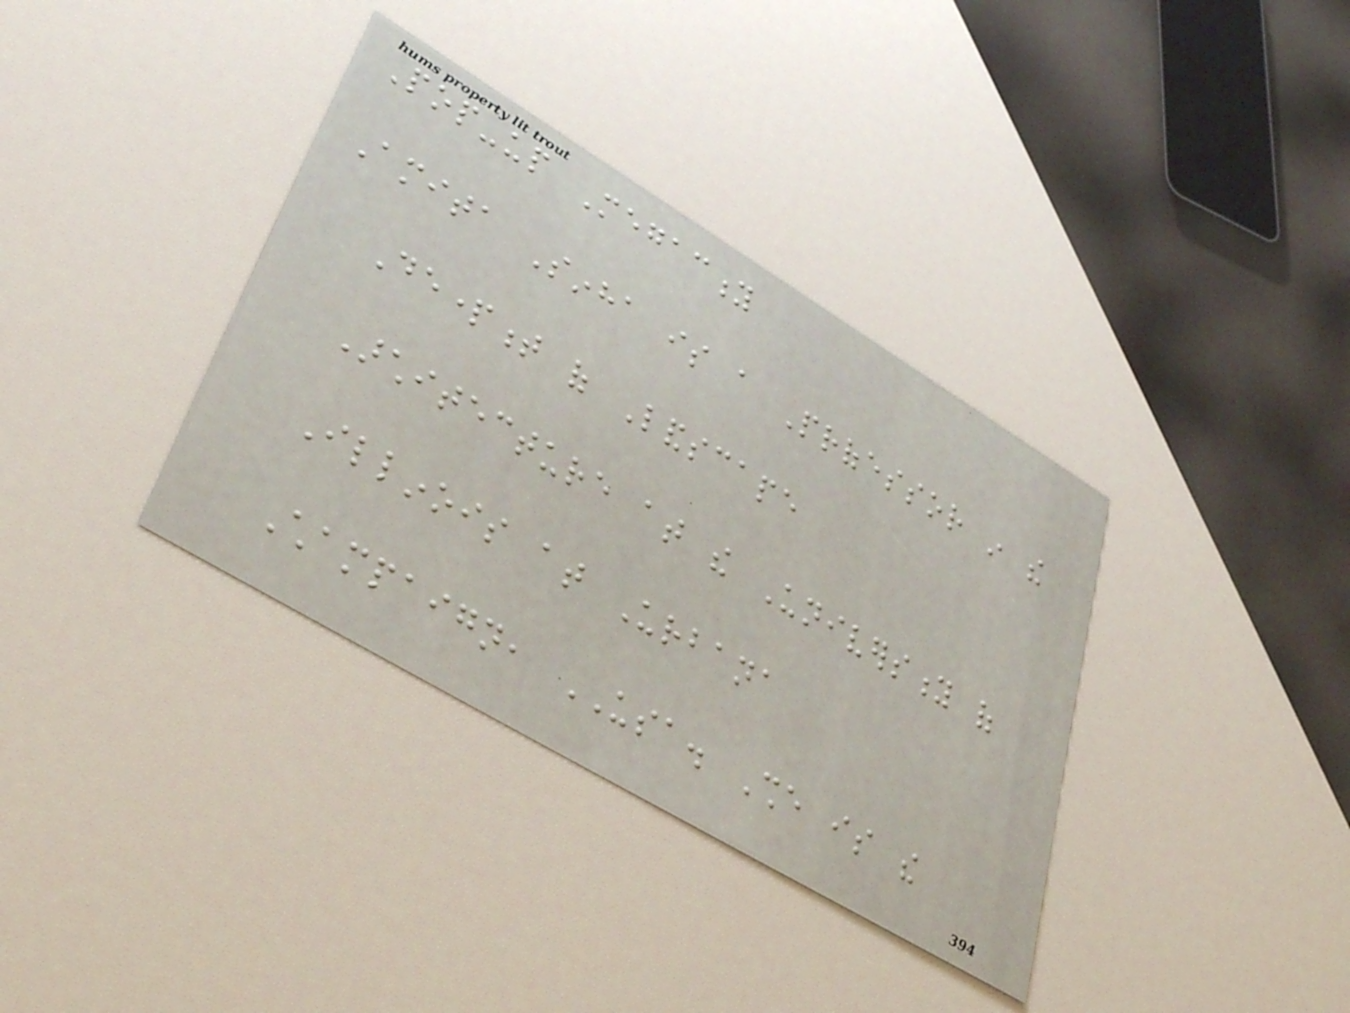Pop-up Megacity
Amita Sinha is a Professor in the
Department of Landscape
Architecture at the University of
Illinois at Urbana
Champaign, USA. She is the
